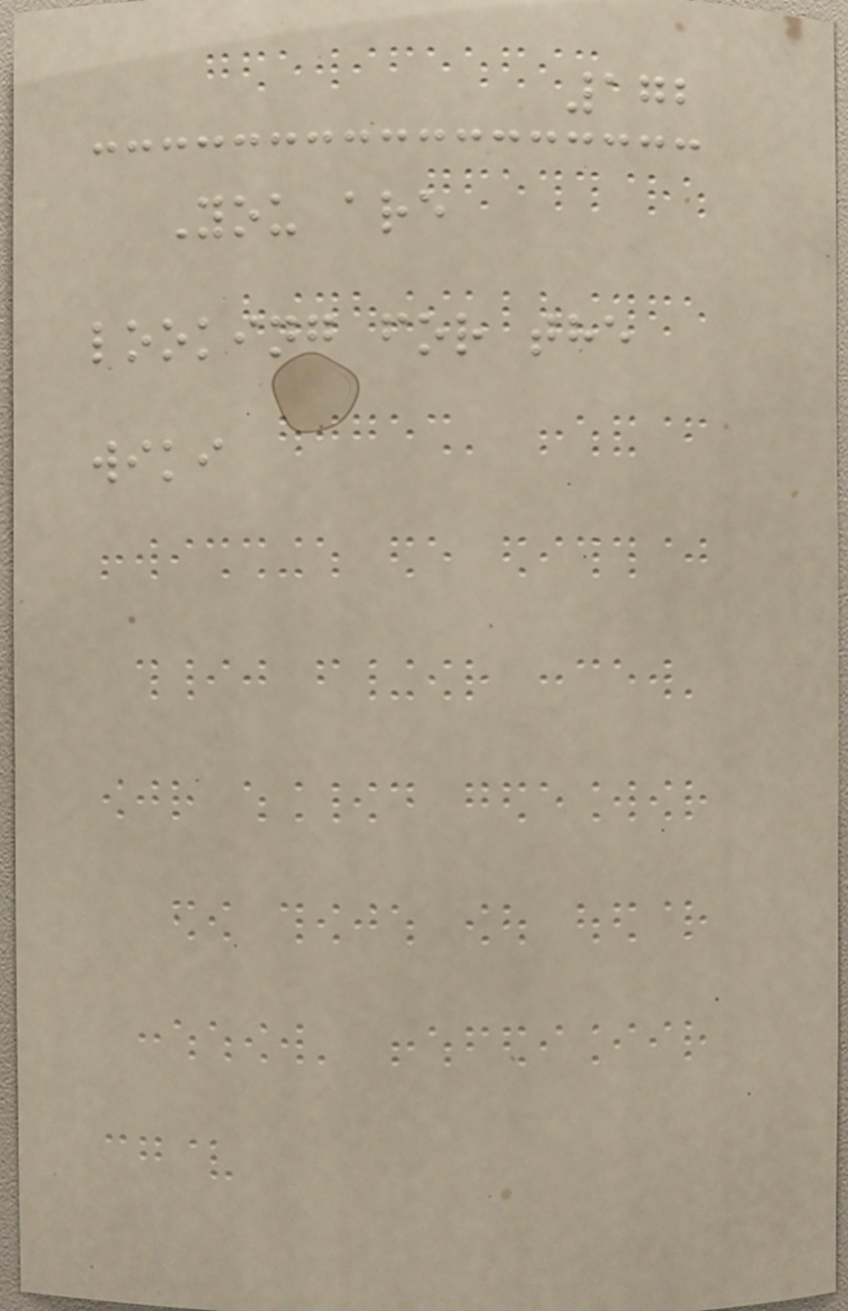172
You are
looking for the
wiki
